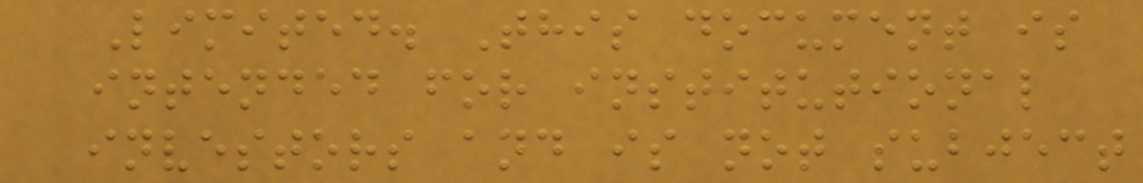Limited. This document is
intended for institutional
investors and is not subject
